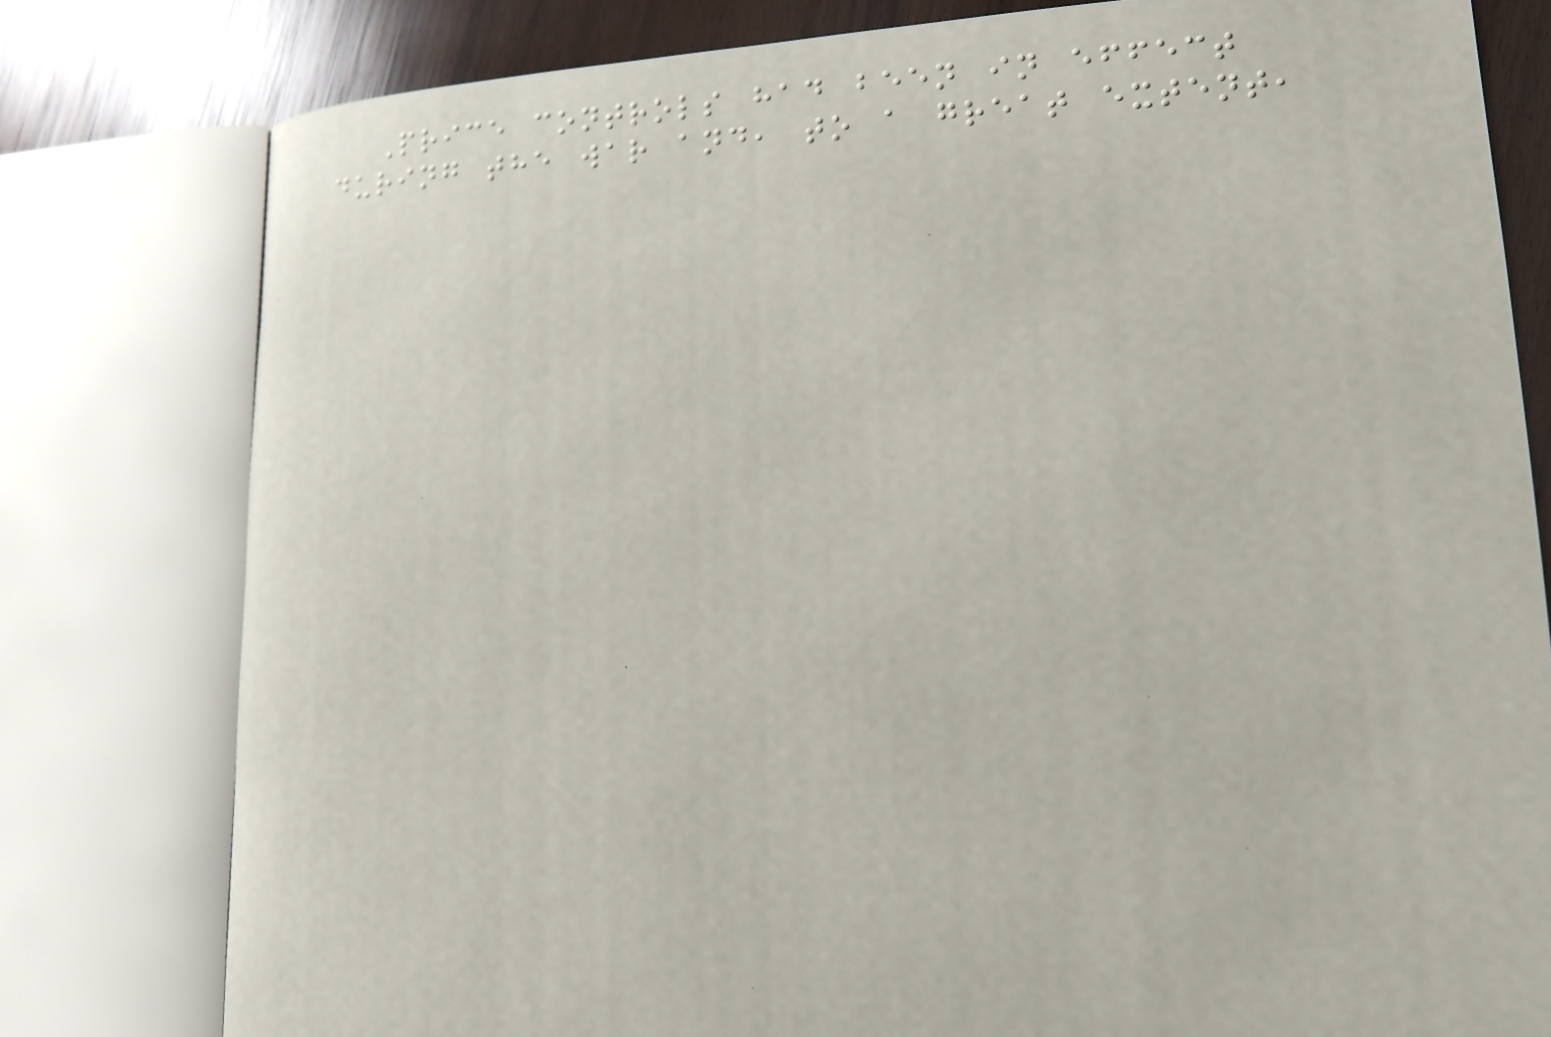Price controls had been in effect
during the war and, to a great extent,
